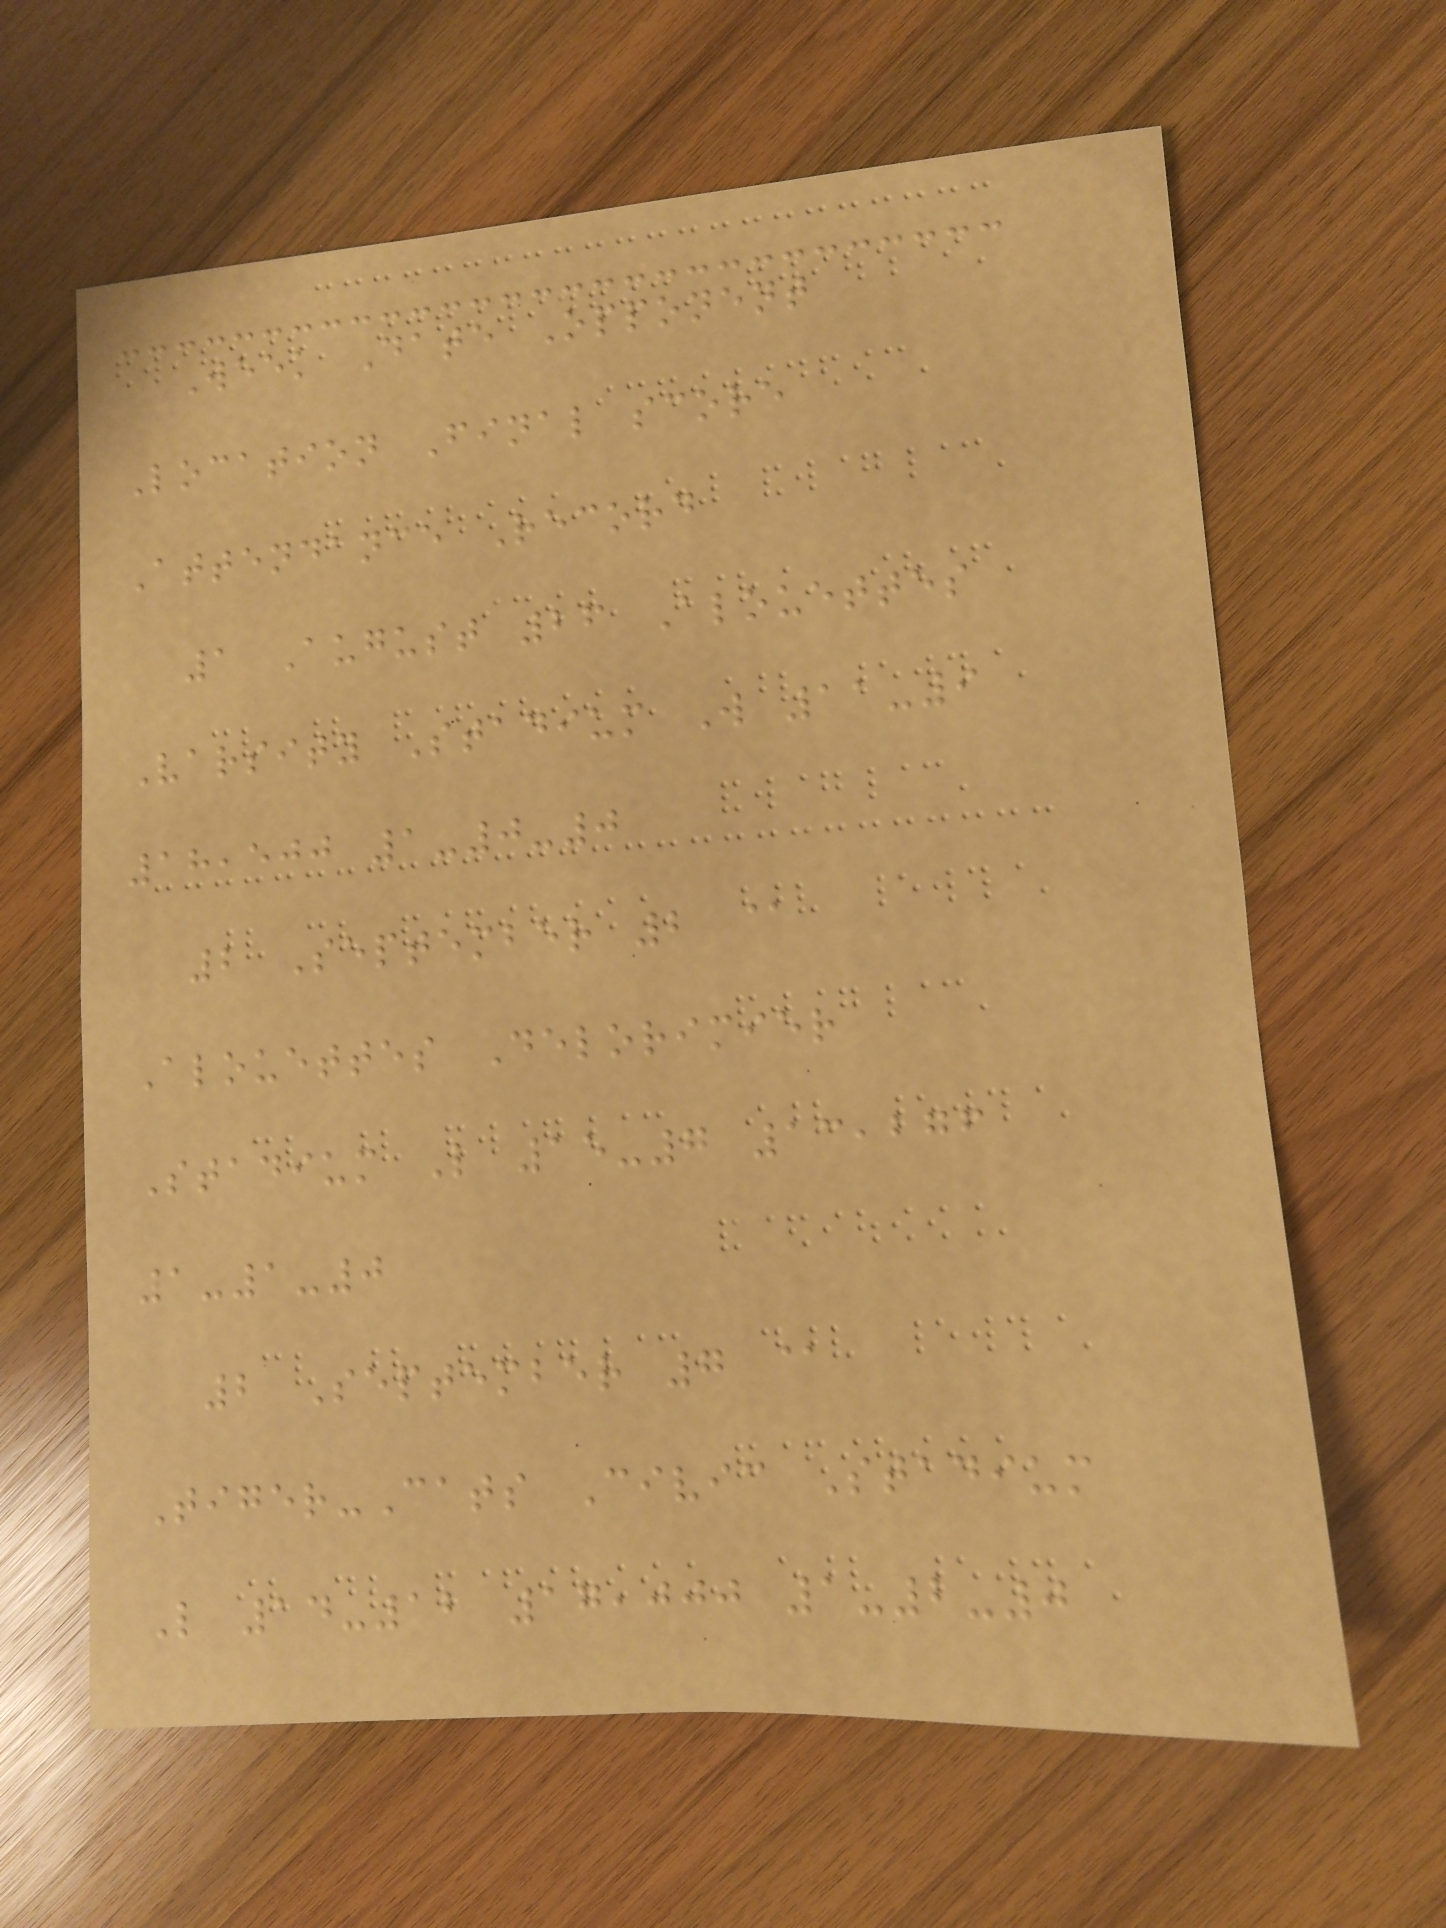Week Date Opponent
Location Final score
Attendance Record
1 August 26 Alouettes
Varsity Stadium W 11-9
18,500 1-0-0
2 September 2 @
Alouettes Delorimier
Stadium L 15-7 13,276
1-1-0
2 September 7 @
Tiger-Cats Civic Stadium
L 14-12 17,000 1-2-0
